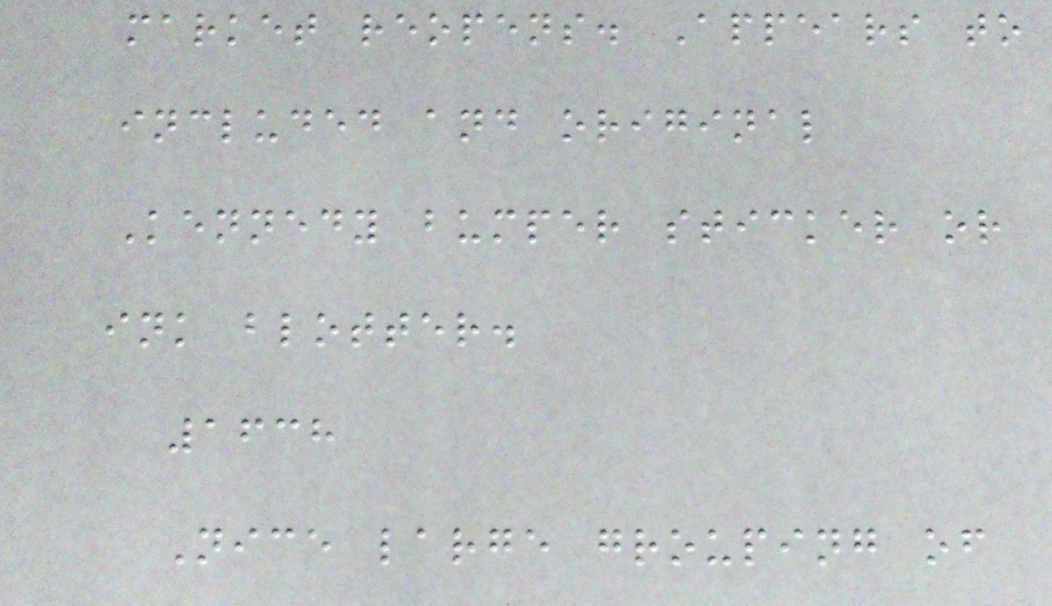market reopens. Appears to
included and original
Kennedy bumper sticker or
ink blotter.
1638
Nice large grouping of
